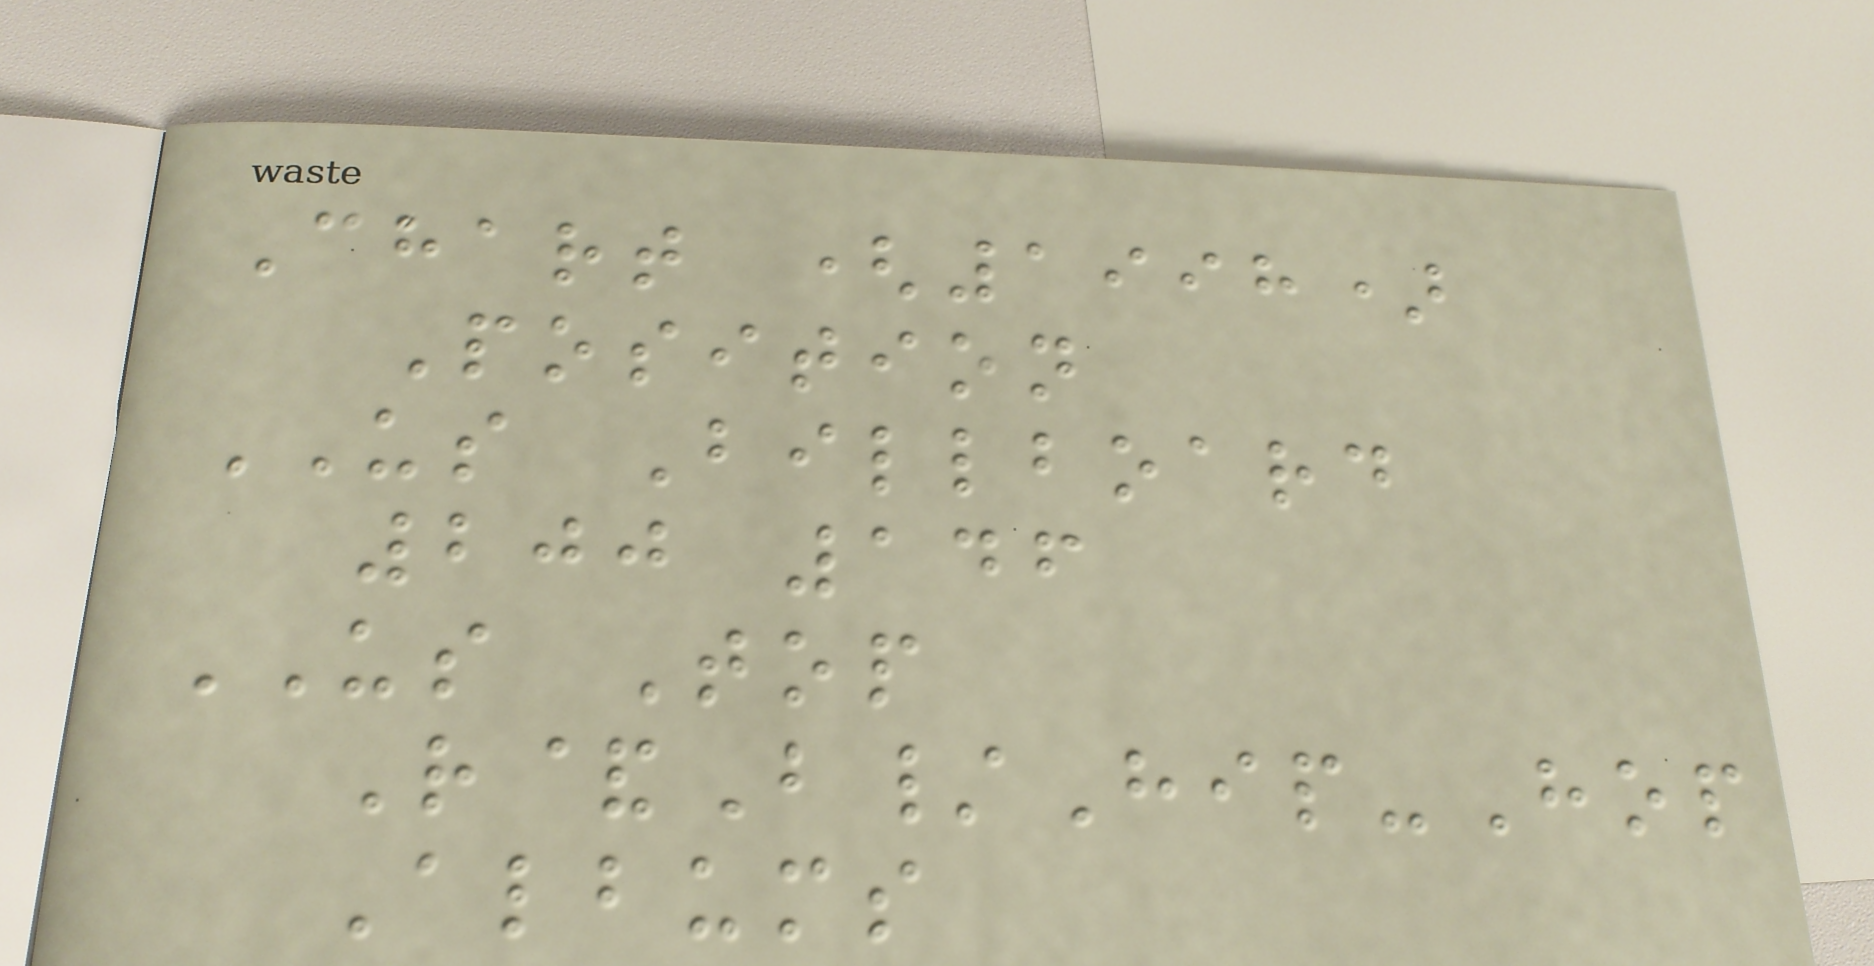Chart (1998)
Position
US Billboard
200 146
US Top
R&B/Hip-Hop
Albums
